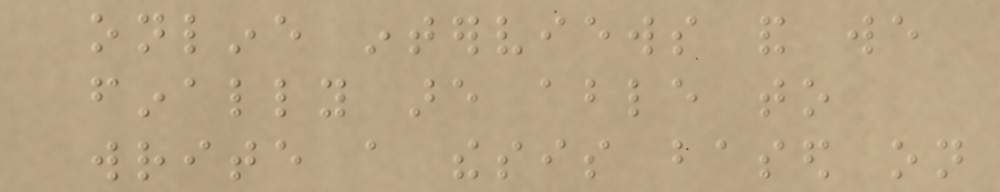online interviews and we
finally are able to
write a thesis based on
